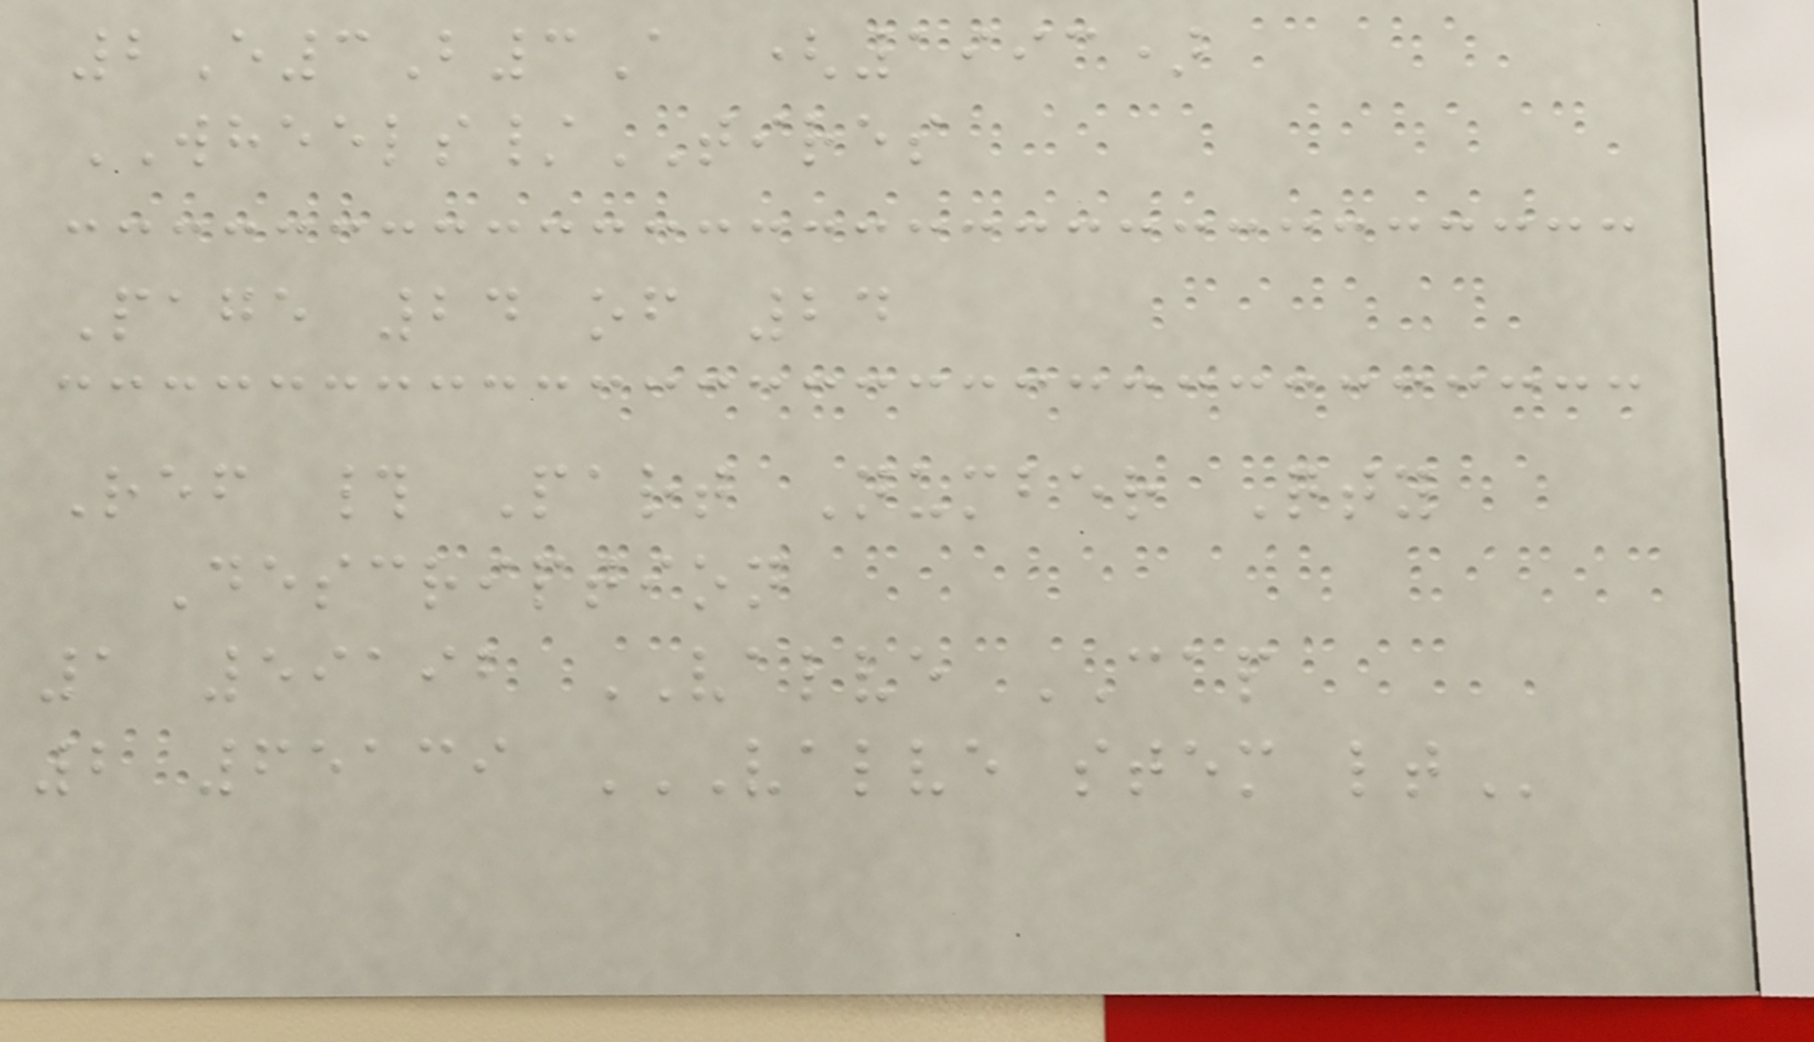2E3B3A (1993)
WHEELS/TIRES
Page 24 of 24
Ref # Part Number Qty
Description
1 59192 VALVE CAP
2 65139 VALVE STEM LT
